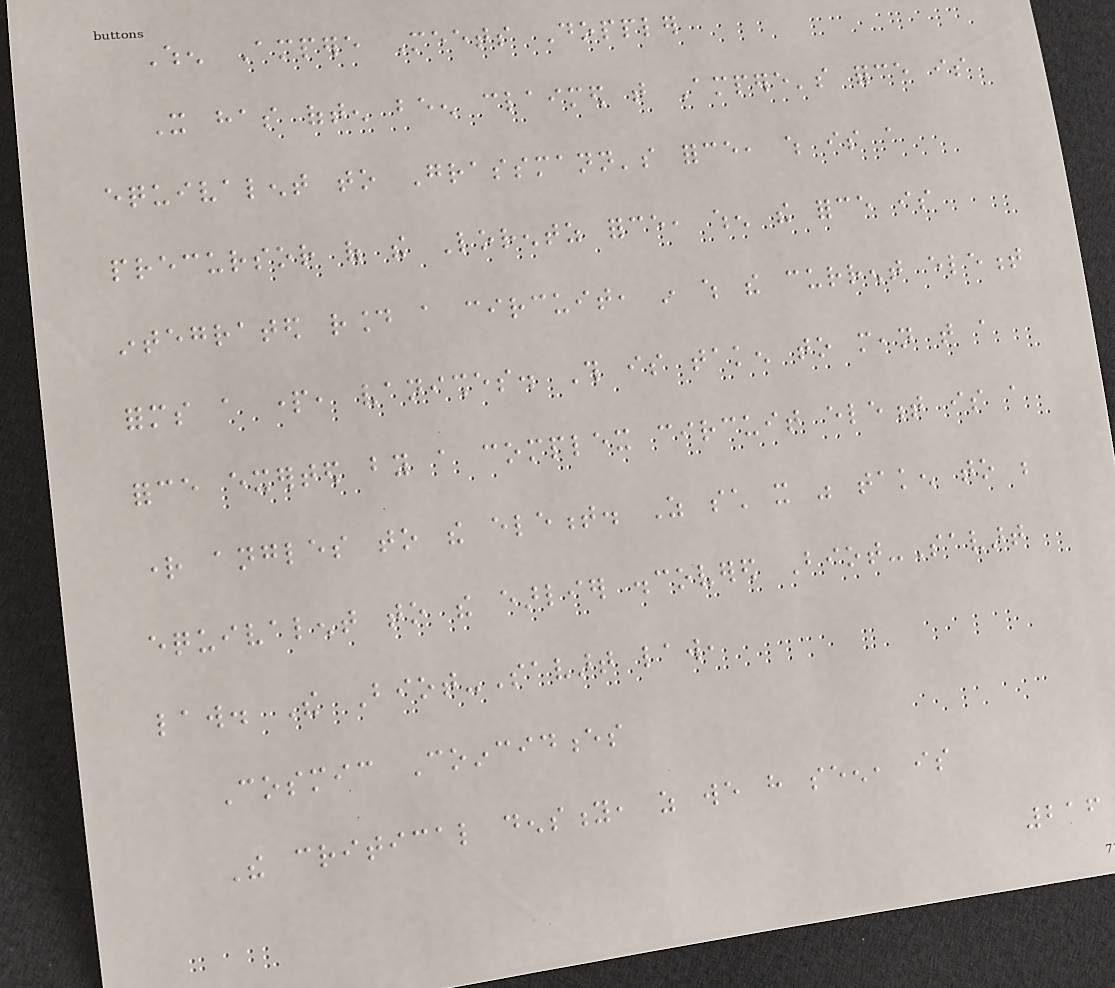When Ampere Meets Doppler
It has often been claimed that Ampere's force is
equivalent to Grassmann's force, which is a
precursor of the Lorentz force, when the force is
integrated round a circuit, in which the current element
forms a part, vanishes. This is taken to mean that a
force exerted by a complex circuit element is a
right angles to the element. As such it was taken to be
equivalent to the earlier discovered Biot-Savart
law. The Biot-Savart law,
Cosmic Coincidences
The critical density, as we have seen, is
216
